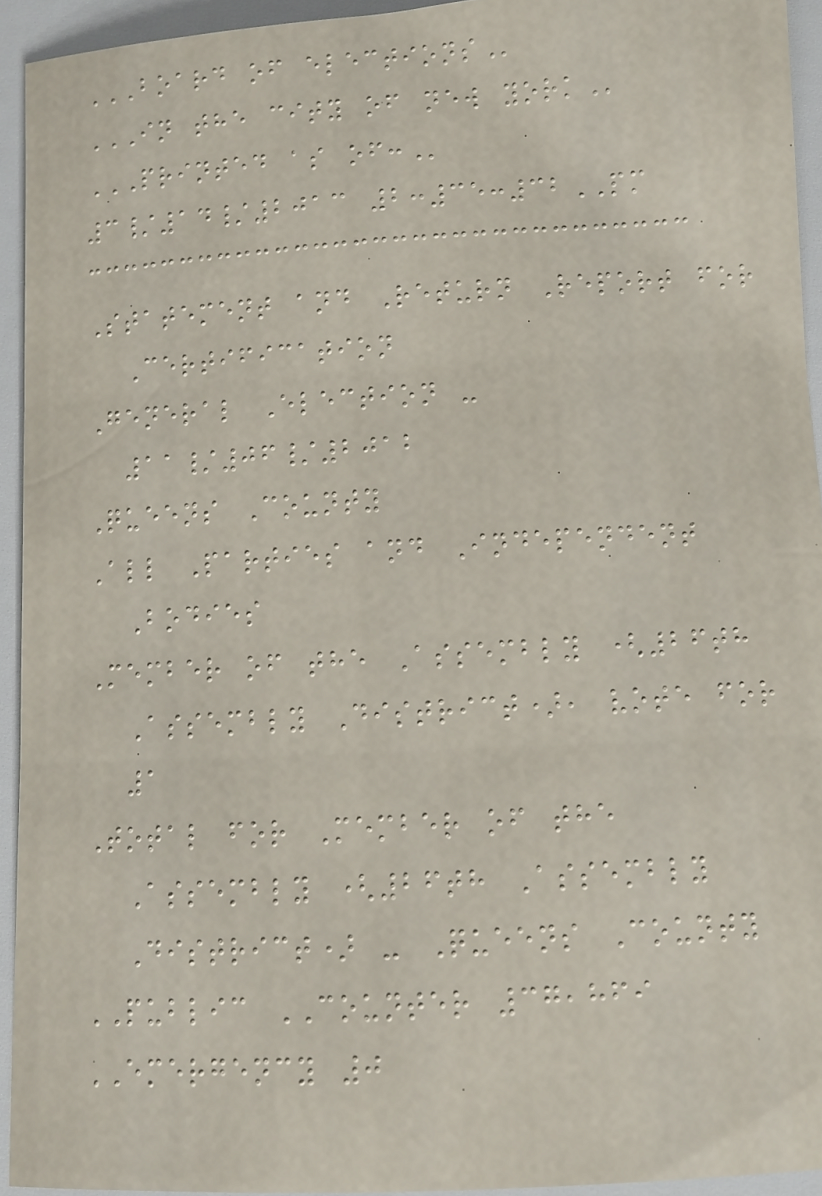BOARD OF ELECTIONS
IN THE CITY OF NEW YORK
PRINTED AS OF:
3/14/2013 2:35:32PM
Statement and Return Report for
Certification
General Election -
11/06/2012
Queens County
All Parties and Independent
Bodies
Member of the Assembly (26th
Assembly District), vote for
1
Total for Member of the
Assembly (26th Assembly
District) - Queens County
PUBLIC COUNTER 37,869
EMERGENCY 0
